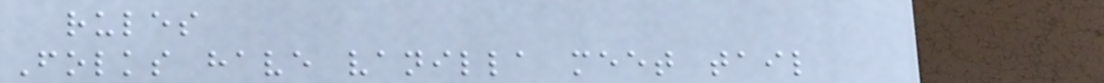rules
Folks have vanilla meet tail
